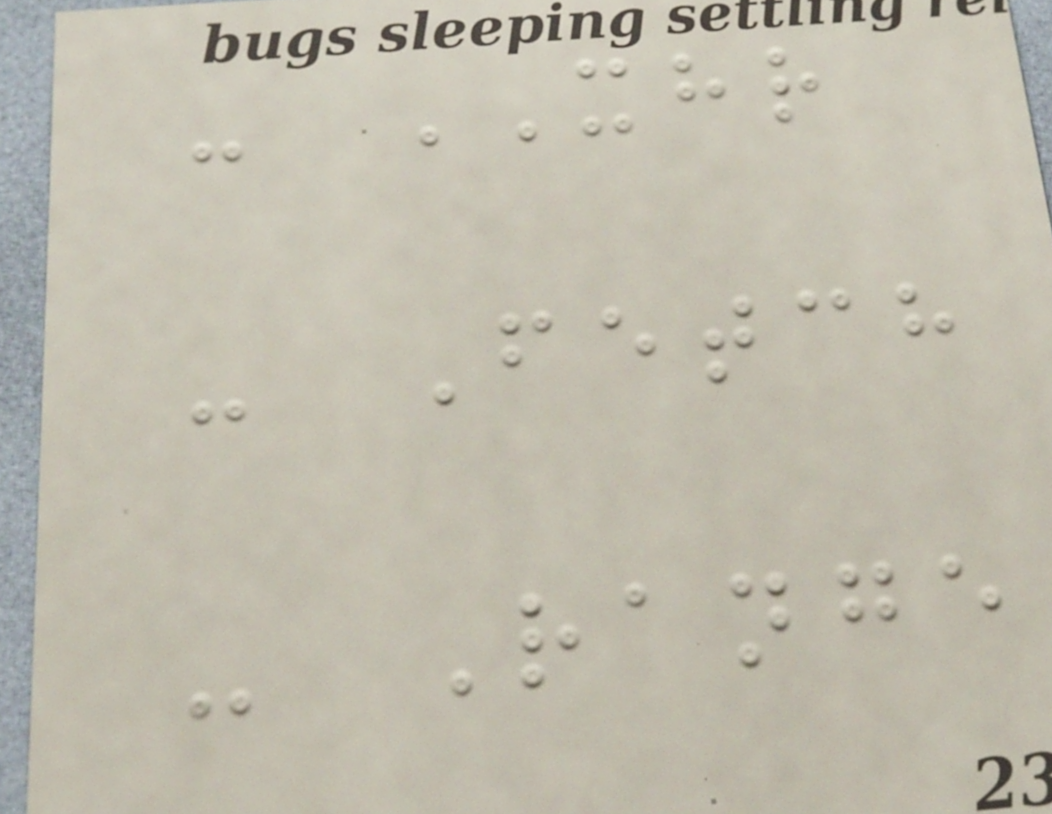- XHR
- Fetch
- Range
